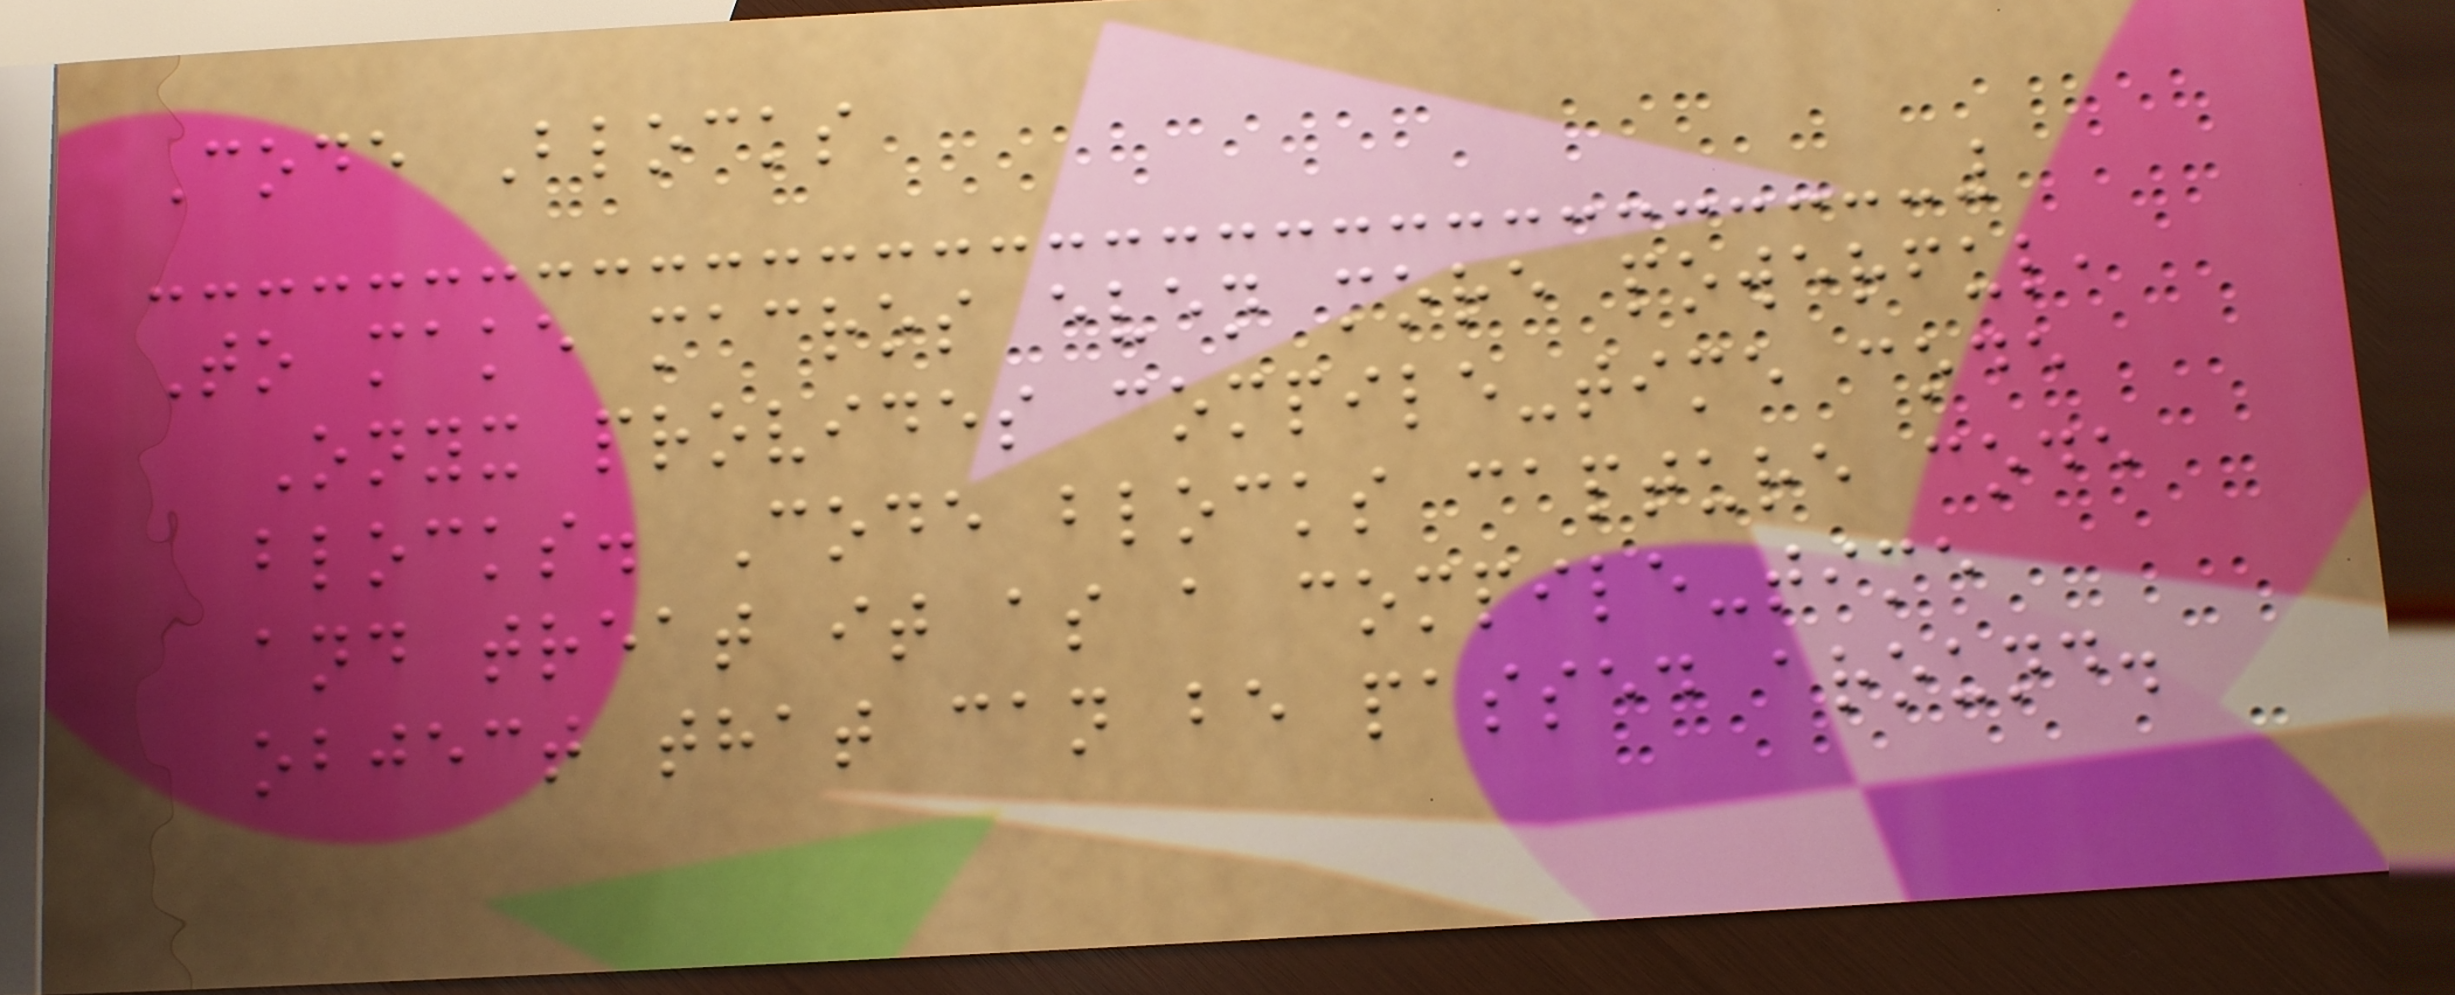Code Blocks
To make macros even more powerful,
Onyx provides compile-time code
blocks. Code blocks capture code
and treat it as a compile-time
object that can be passed around.
